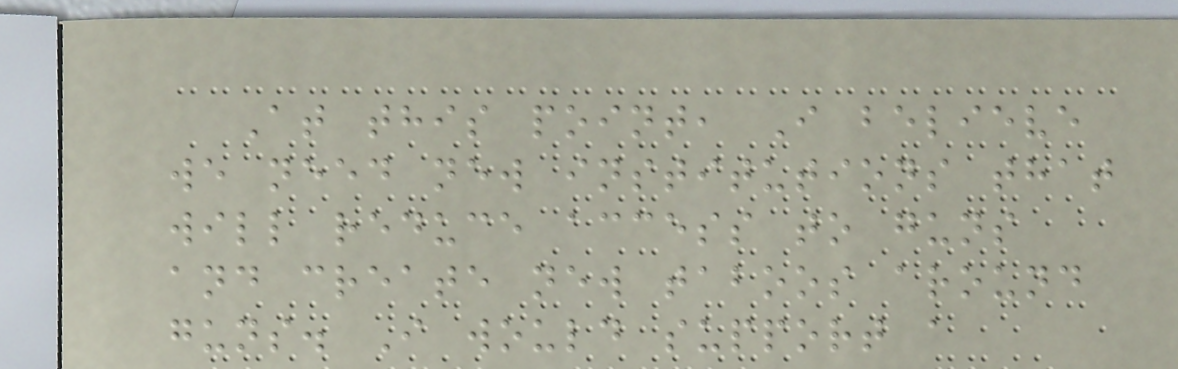At this point, I believe
we need new institutions that
will reduce access to guns
and create new taboos around
guns. I would support a
